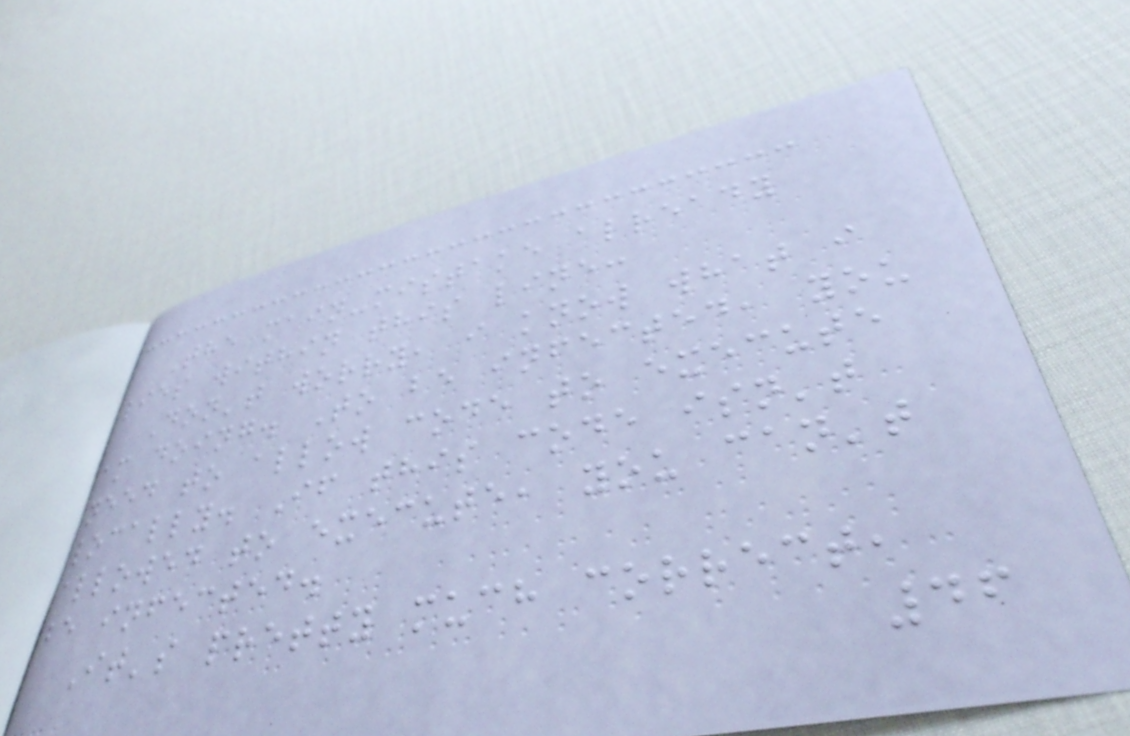The main-mistake already
lies within this line:
Don't worry, i know what i
am doing. To be infected, you
need to allow code to execute
locally. If this code isn't
allowed to execute, you can't
be infected.
It's pretty much correct,
46
